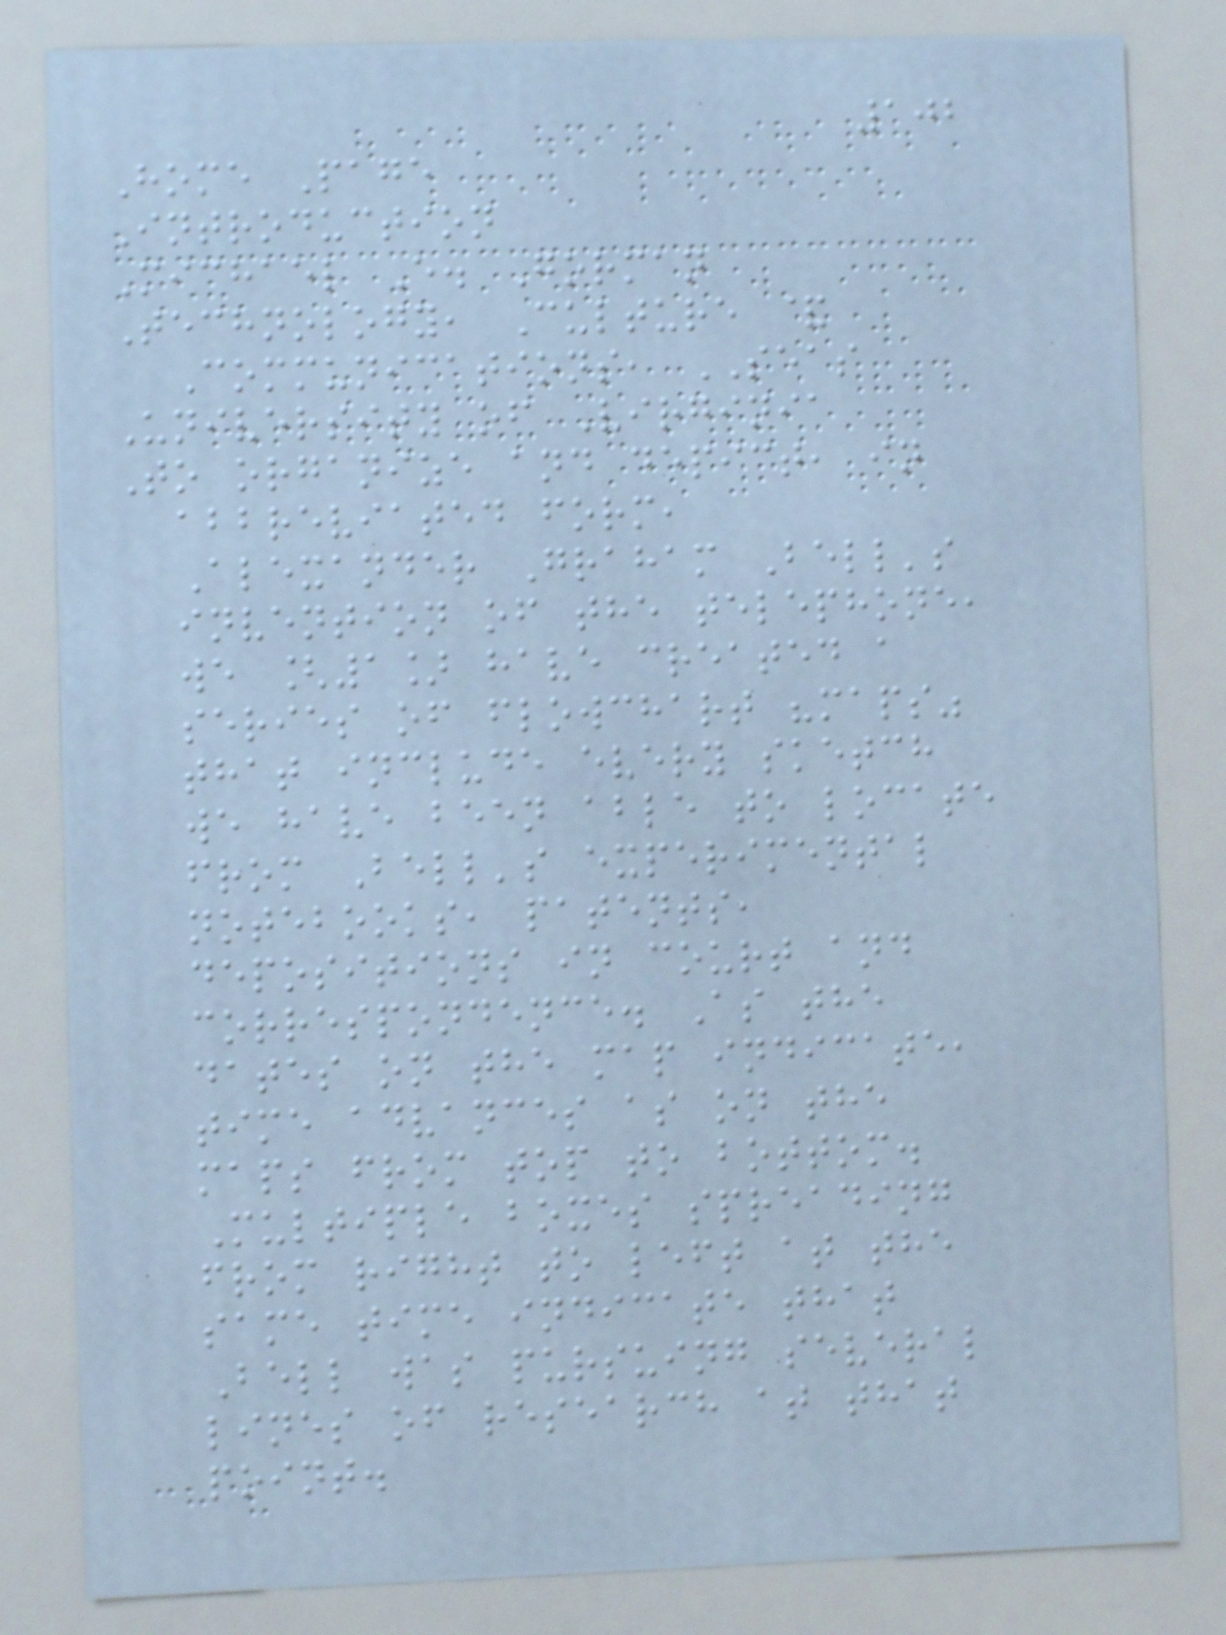102
Home Page
Introduction
Michael E. Gorman
Technology, Culture &
Communications, SEAS
University of Virginia
To organize and depict, in
abbreviated form,
Alexander Graham Bell's
invention of the telephone,
we [1] have created a
series of flowchart "maps"
that include every sketch
we have been able to locate
from Bell's experimental
notebooks, patents,
depositions in court and
correspondence. As the
dates on the map indicate,
time advances as on the
maps from top to bottom.
Multiple boxes spreading
from right to left at the
same time indicate that
Bell was pursuing several
lines of research at that
point.
